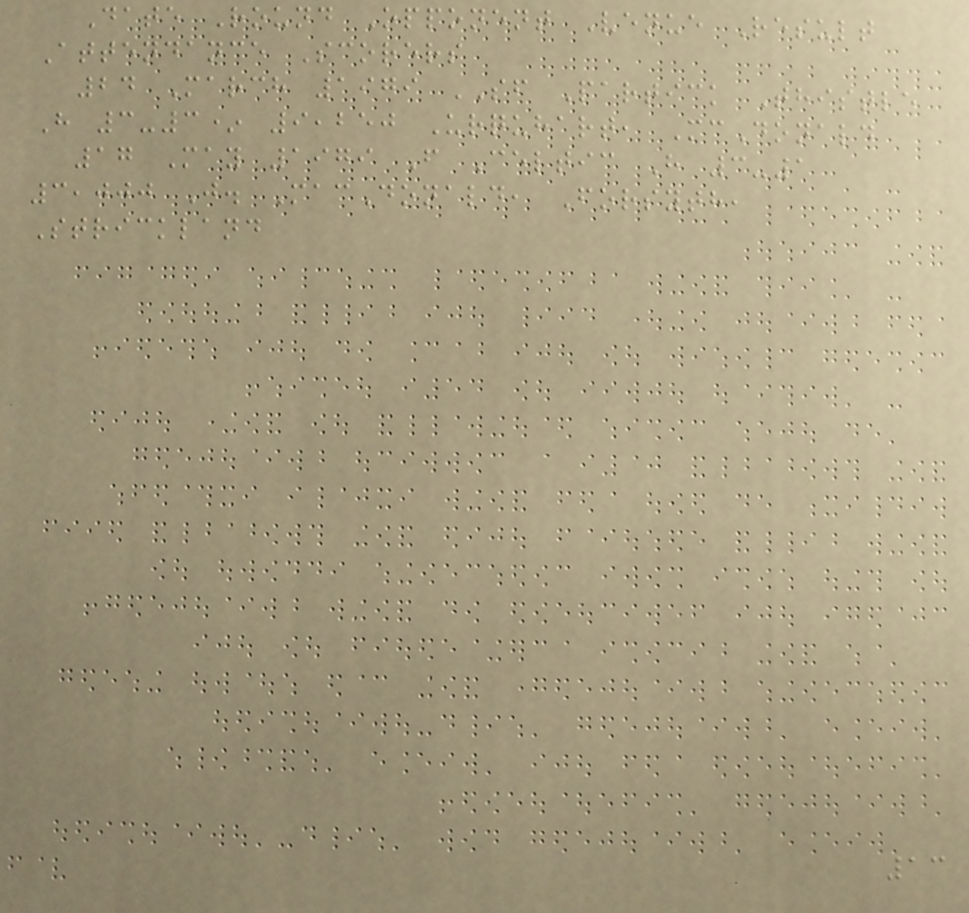Date Round Opponent Venue Result
Attendance Scorers
24 March 1979 SF Partick Thistle
H 3-3* 9,250 Urquhart, McDonald
17 May 1979 F Celtic H 3-1
3,000 J. MacDonald, Forsyth,
Strickland
13
